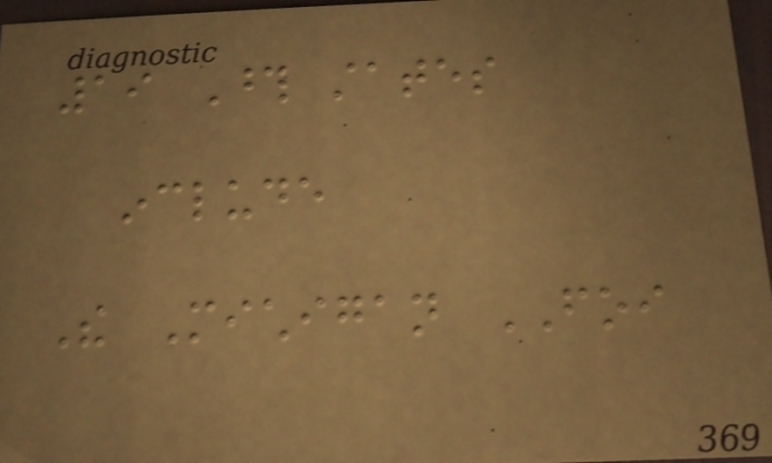19 Those states
include
The Michigan FOI
